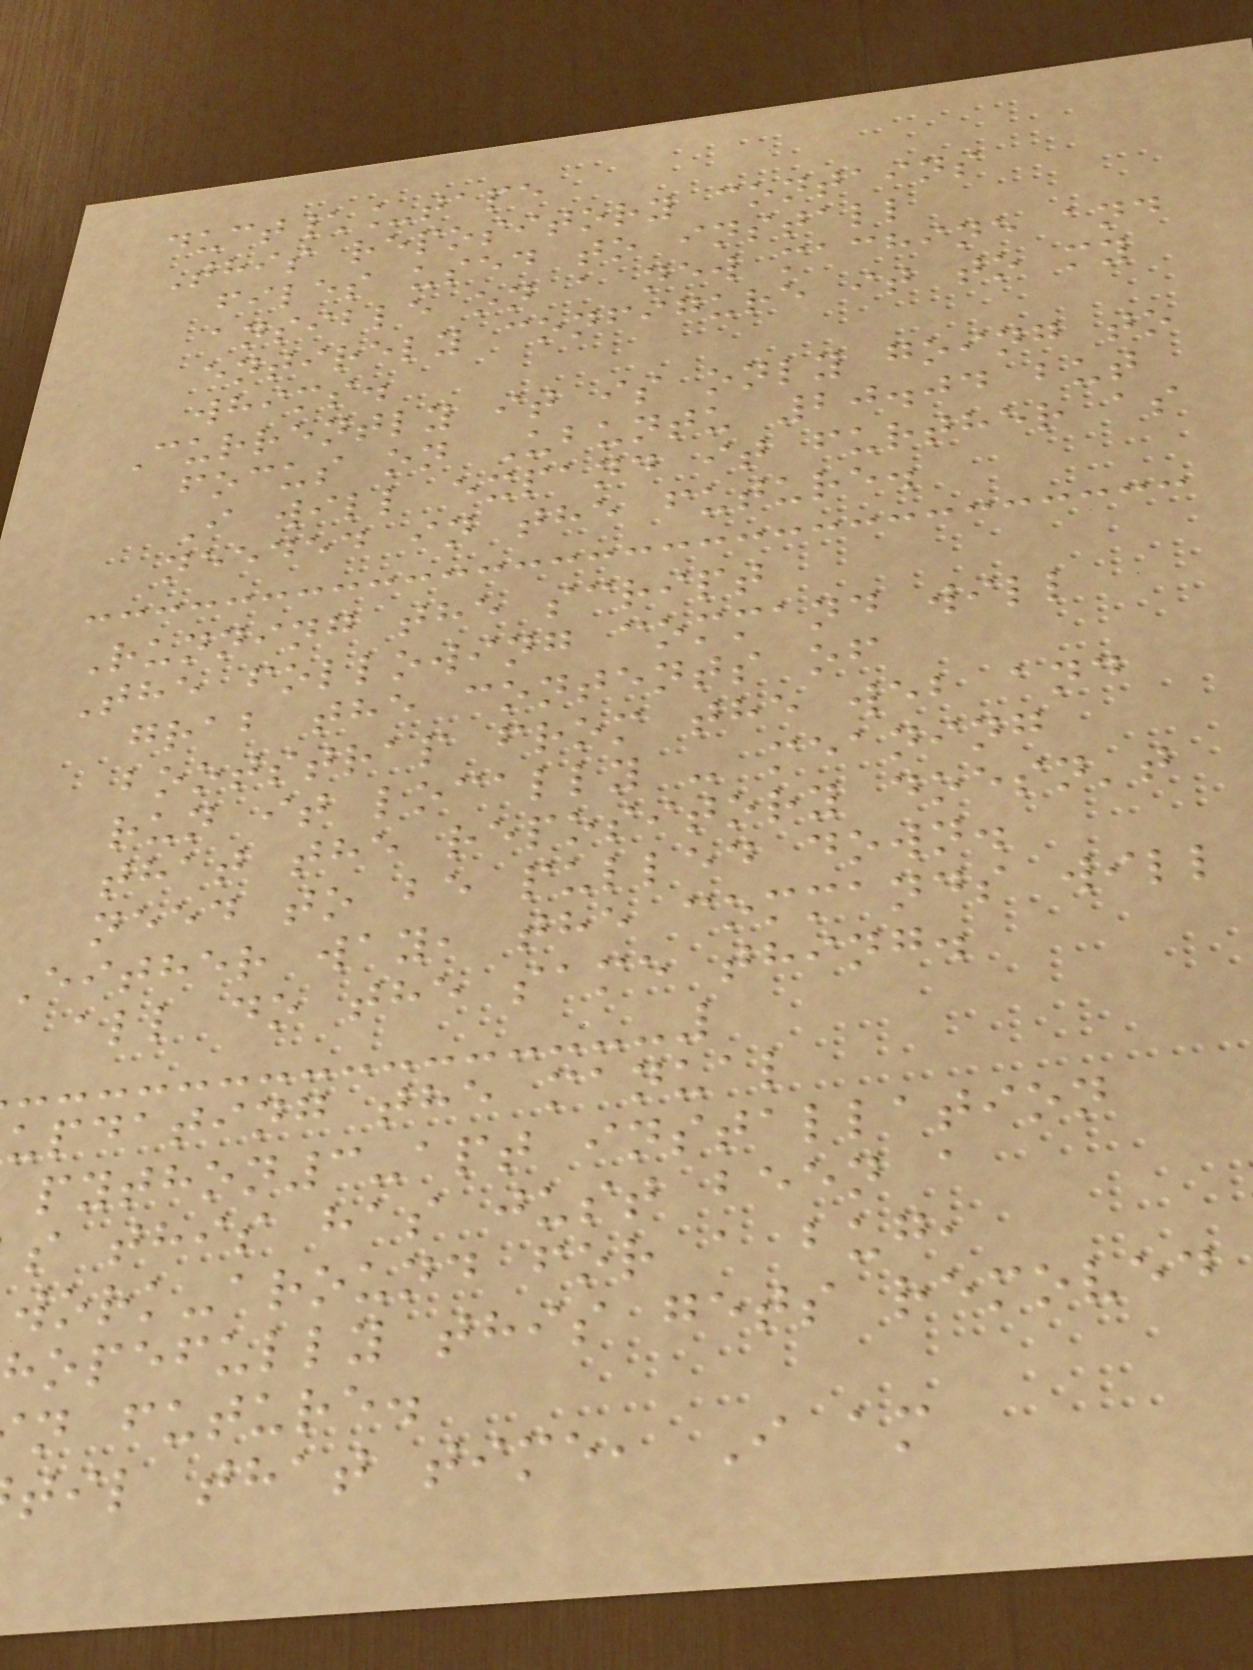duct\_tape
This repository contains
files used to install
ansible on a new machine and
entirely configure it to my
whims.
Currently it is only going to
focus on Ubuntu 20.04 but
I will expand it further as
needed in the future.
Running the script
The following command will
grab the contents of
bootstrap from the web and
run it locally - meaning
that the repository doesn't
need to be pulled down.
Either way, the commands will
all do the same thing.
updating the manual
python3-apt installation
s this has just been a
work-around for a bug,
opefully this gets removed
n future.
til that time, I am
